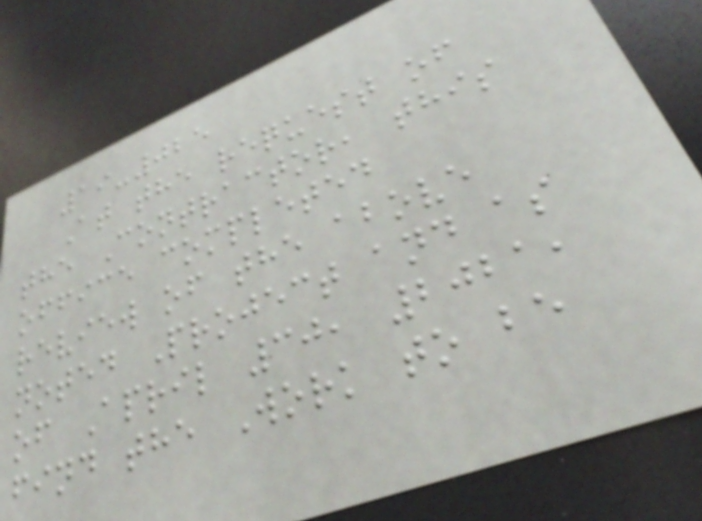19-025
At the request of
the Contractor, this
office completed
review of the above
noted Project and as
of April 30, 2021,
find the Work to be
